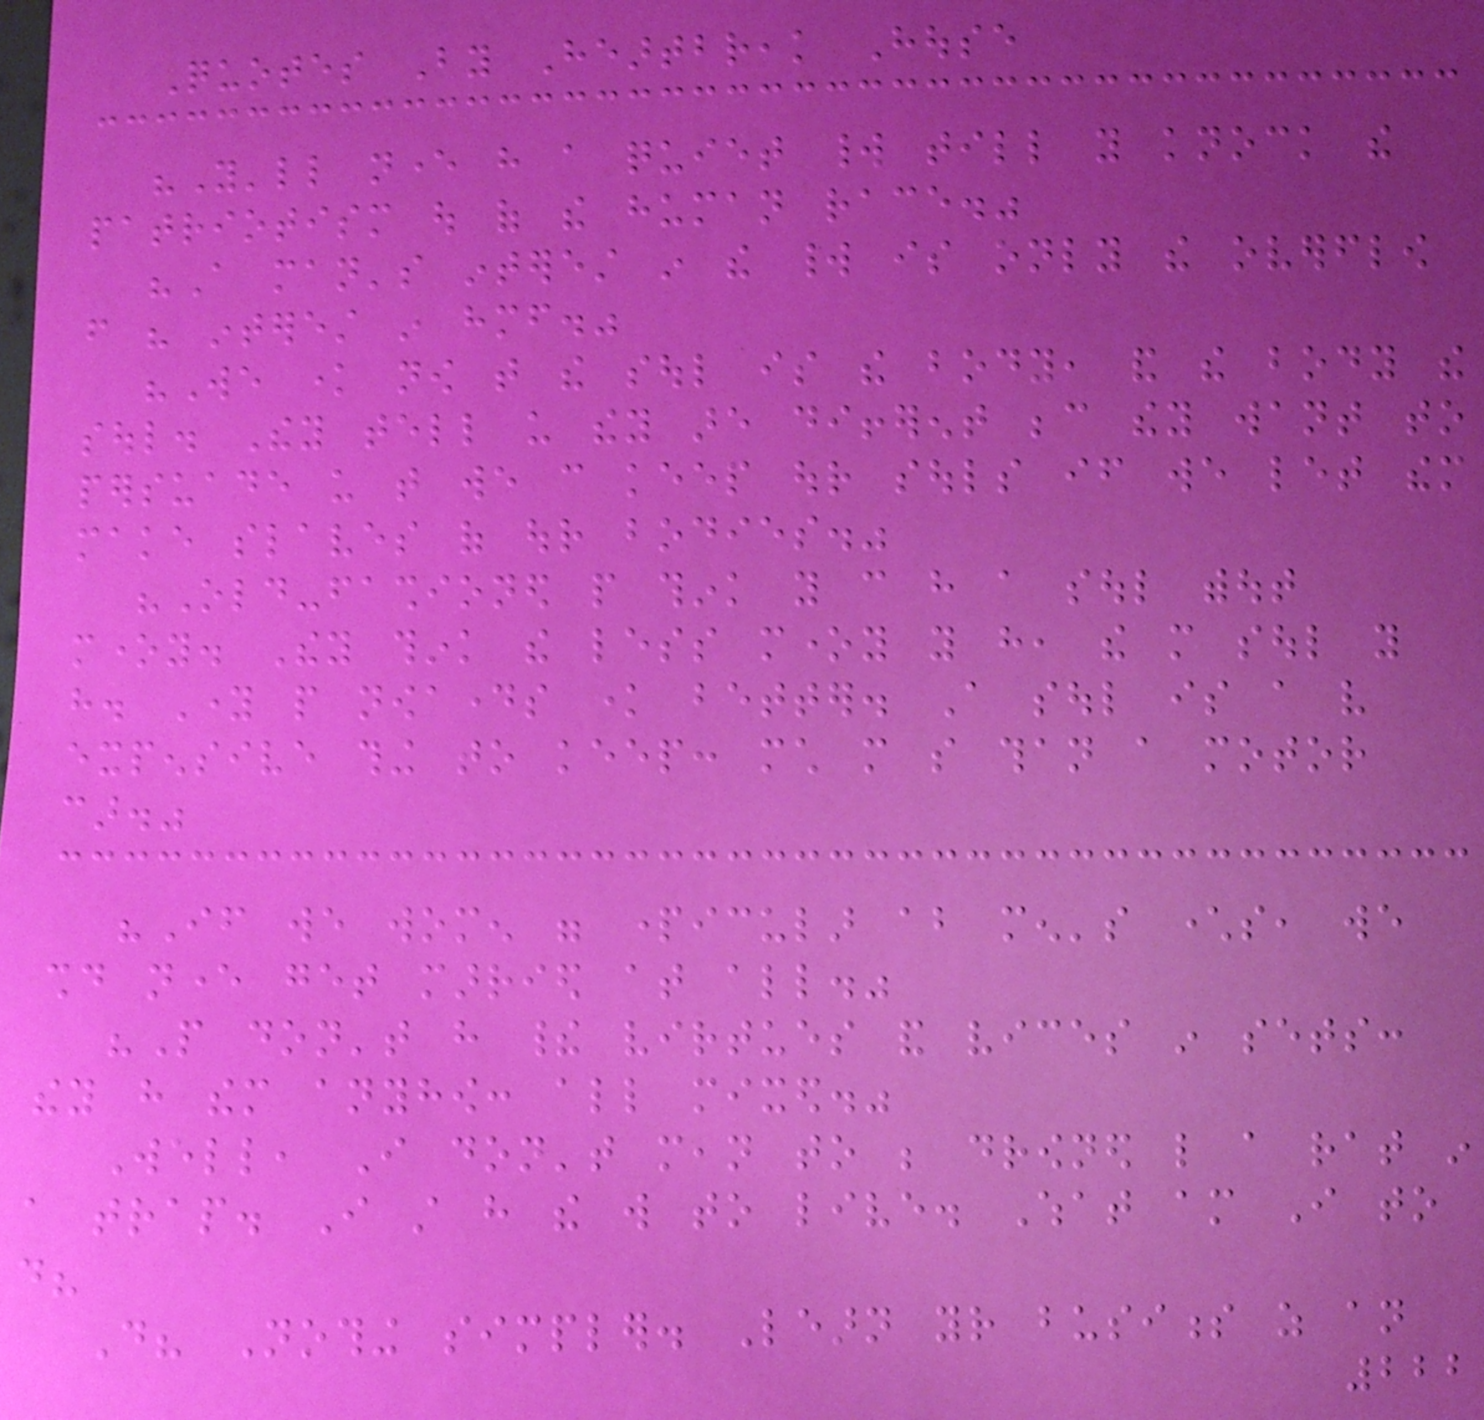Quotes By Heartbreak House
"You'll never have a quiet world till you knock the
patriotism out of the human race."
"A man's interest in the world is only the overflow
from his interest in himself."
"We know now that the soul is the body, and the body the
soul. They tell us they are different because they want to
persuade us that we can keep our souls if we let them
make slaves of our bodies."
"Old-fashioned people think you can have a soul without
money. They think the less money you have, the more soul you
have. Young people nowadays know better. A soul is a very
expensive thing to keep: much more so than a motor
car."
"If we women were particular about men's characters, we
should never get married at all."
"People don't have their virtues and vices in sets:
they have them anyhow: all mixed."
Well, I don't mean to be drowned like a rat in
a trap. I still have the will to live. What am I to
do?
Do? Nothing simpler. Learn your business as an
222
